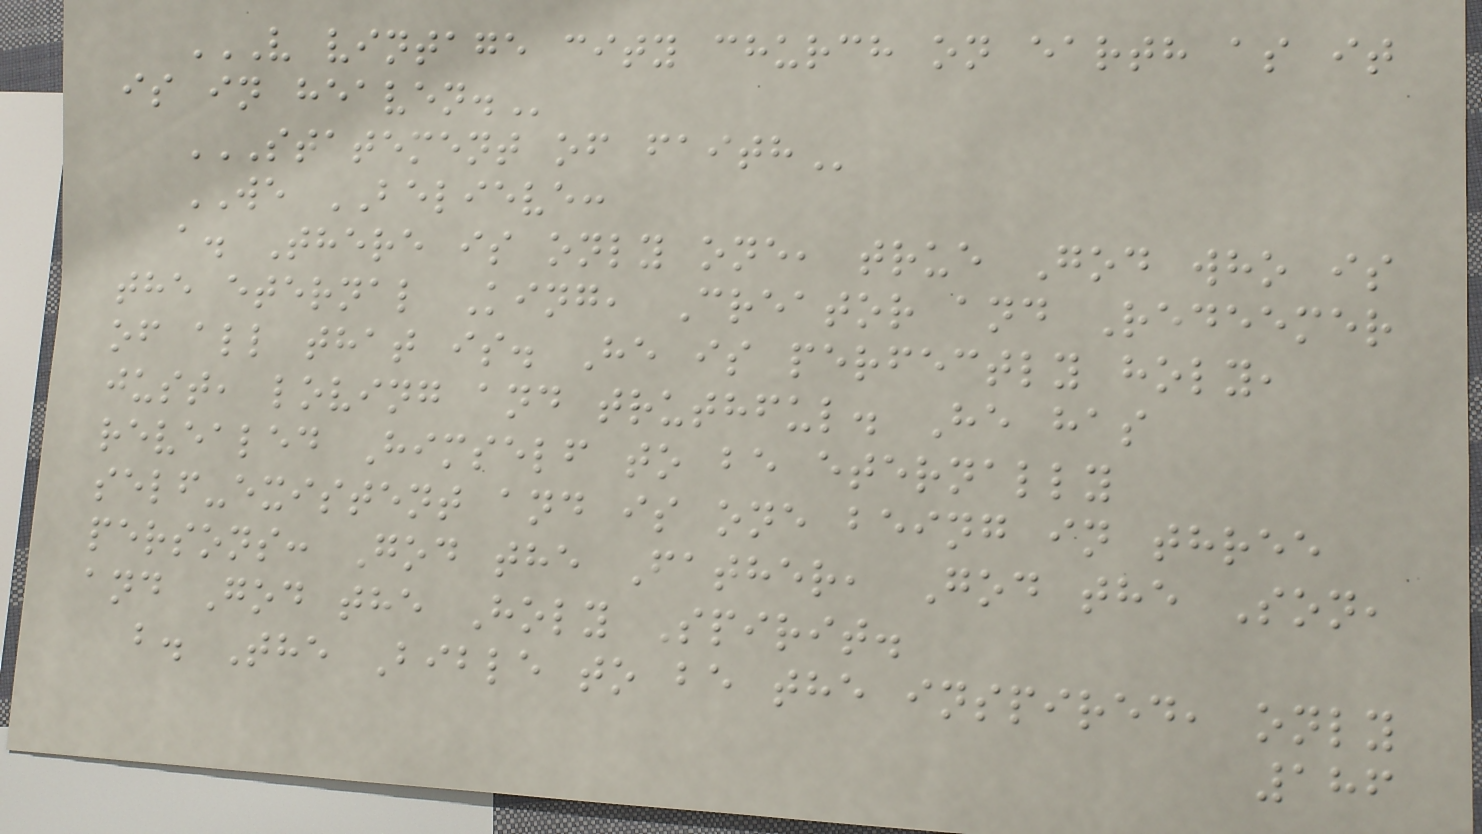V VINTAGE CITY CHURCH ON EARTH AS IT
IS IN HEAVEN.
STATEMENT OF FAITH
WE BELIEVE:
a. There is only one, true God who is
the eternal King, Creator and Redeemer
of all that is. He is perfectly holy,
just, loving and truthful. He has
revealed Himself to be eternally
self-existent and is one being in three
persons: God the Father, God the Son,
and God the Holy Spirit.
b. The Bible to be the inspired, only
186
